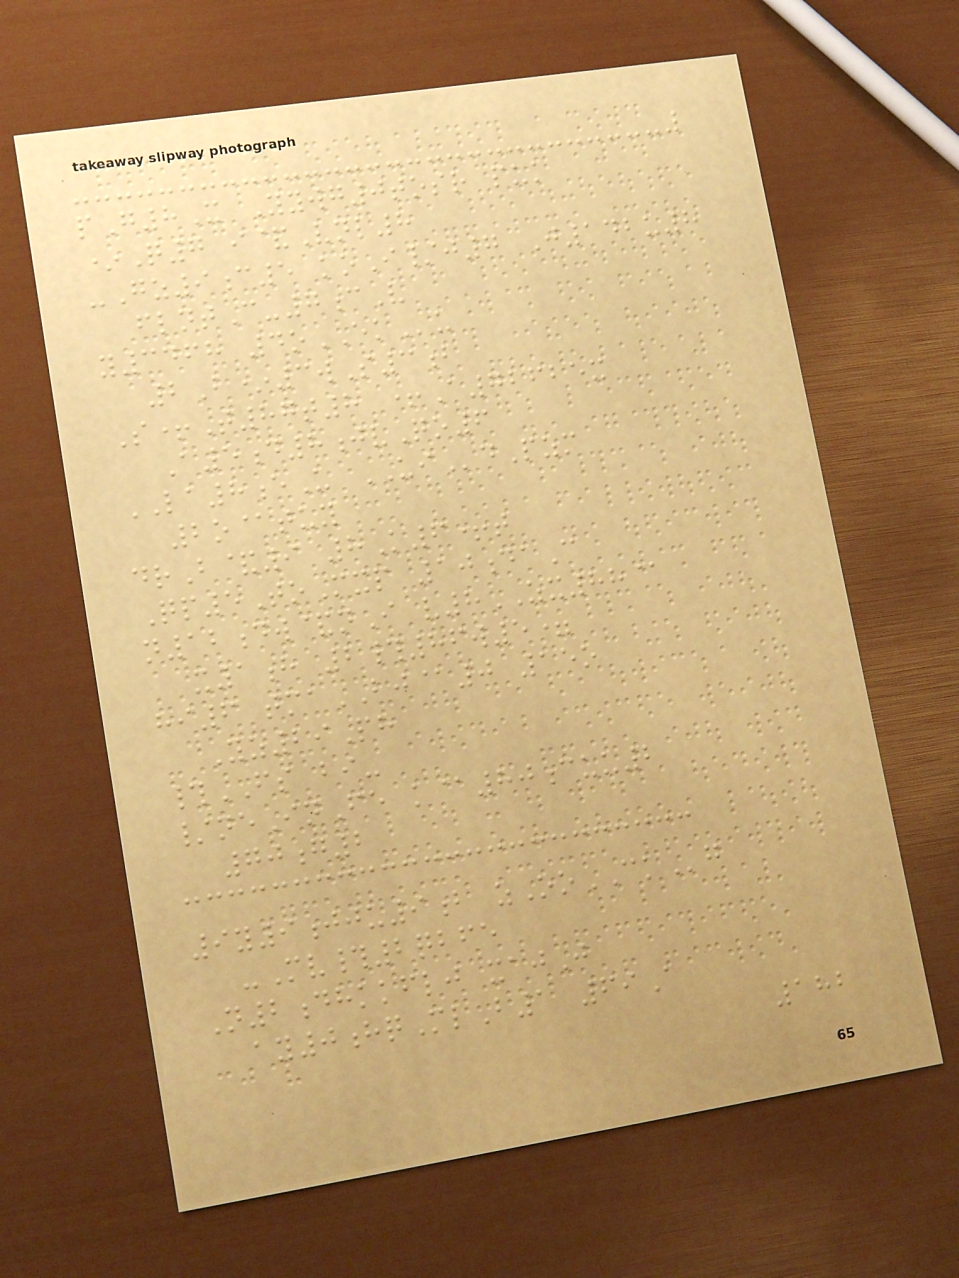pG8X Yywg0tosr puk
*Q7 i&Vnl8
-Gz9c5 koI/j7 J142u8
flntC-7cV
y3468 4oEKu
2B*3wS3b
S+T87t8 +A72625x
A5d8jvQo6
LA8eU UIdPzm
2o@tuy
drB&9 8K6+t
Qp5ToMxp 10daC
n12dw&nI v8ZX88@
x1h 2#86w5=
hi6 tmaBJ@0 15o
Yz29Ph
#FS bi-
/neInFe k@80cuu2
70g2
9y9jju9b zOoCKg
-Mv#2qbfe
N2dhkkflj xajJ
ay0hqMlB1 69A
182
